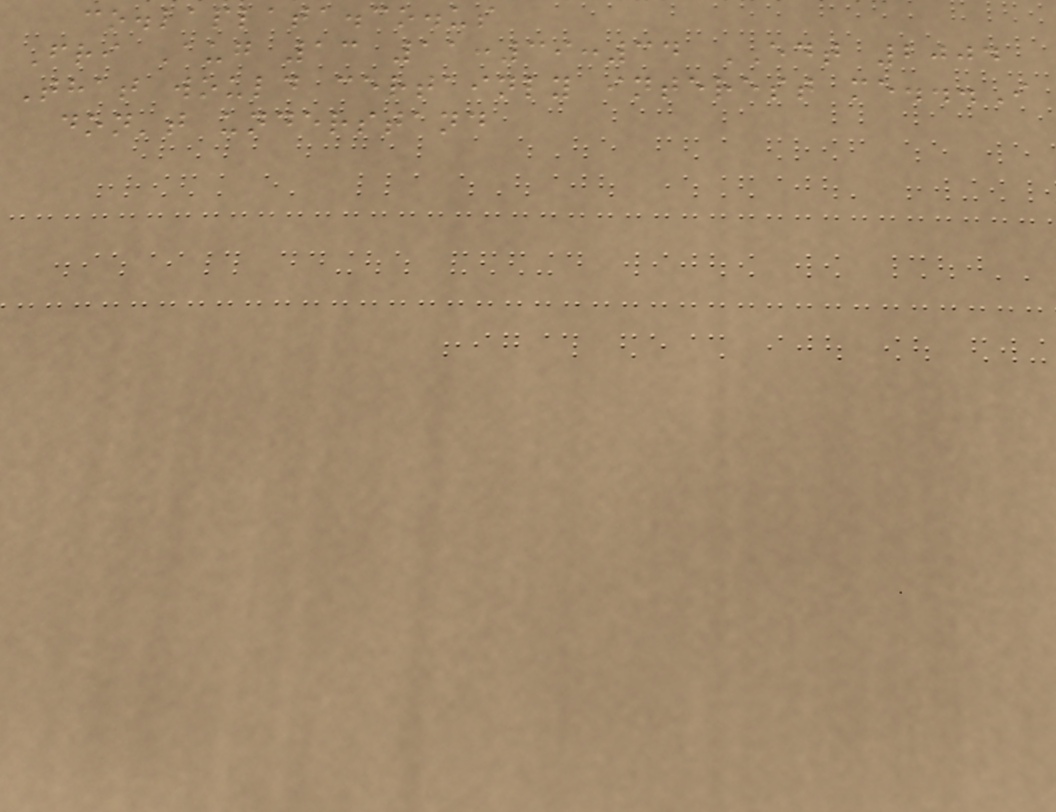co.laplata.co.us
Fri Aug 13 11:39:34 EDT 2004
That would certainly interest me...I
don't understand
